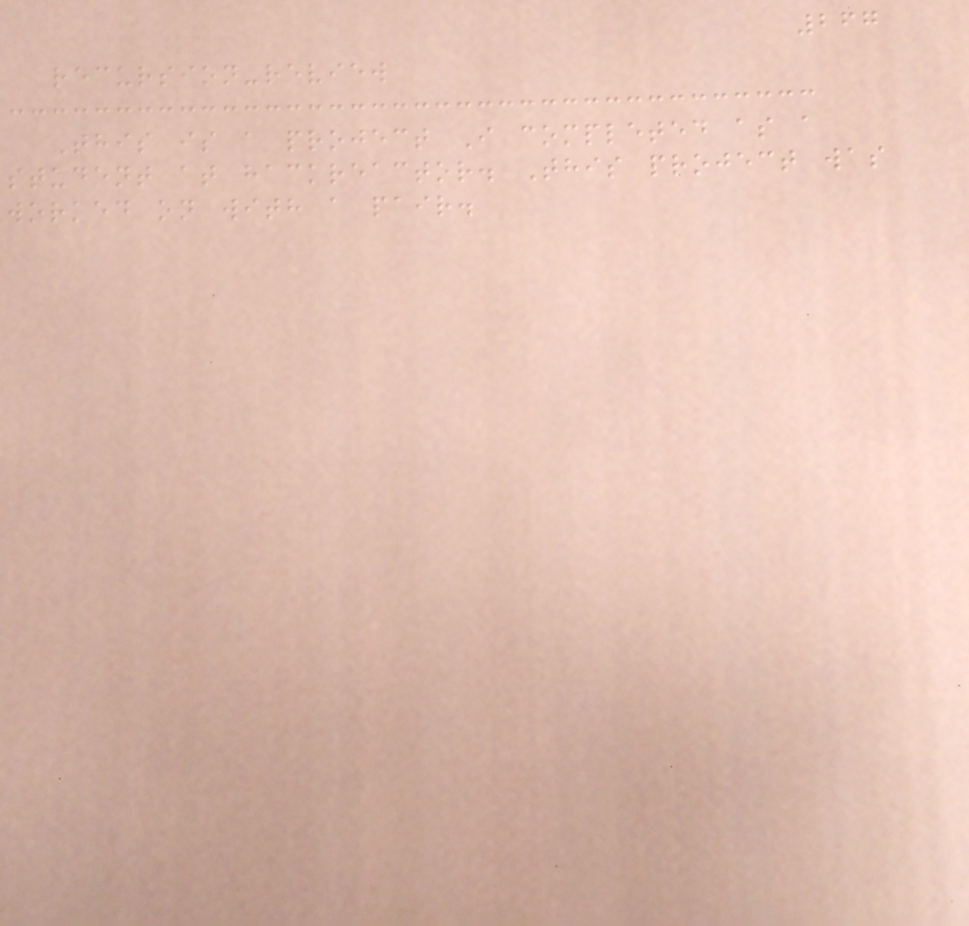267
recursion-review
This is a project I completed as a
student at hackreactor. This project was
worked on with a pair.
